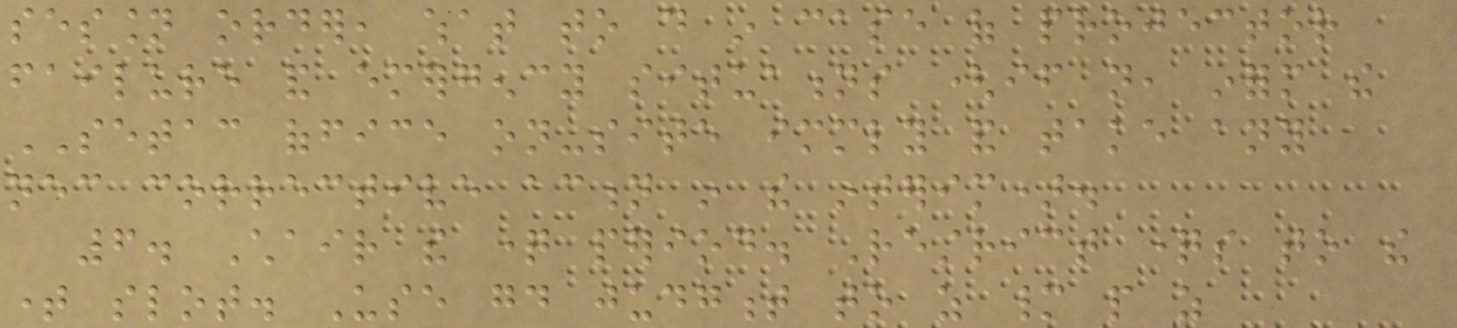session order, what to do in case of projector
failure and emergency situations (if not, inform the
SETAC office on-site immediately and take any
necessary corrective action in the interim).
6. Chair the question period. Restrict questions to the
time slot. Use good judgment to as many people as
